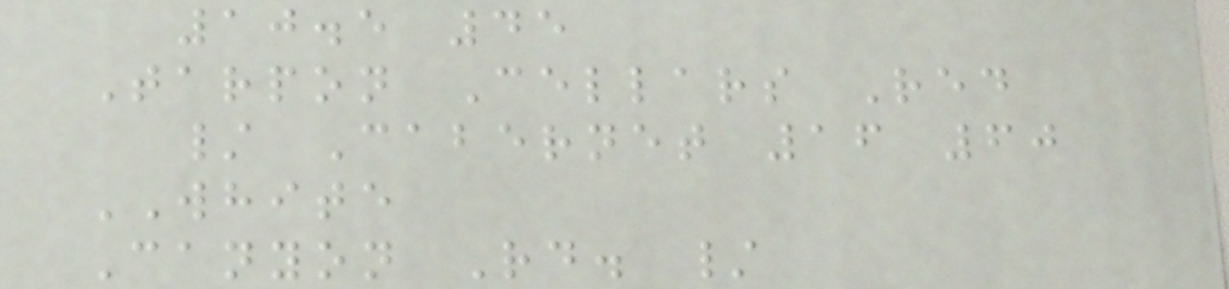10.5 45
Tarpon Cellars Red
/ Cabernet 16 60
WHITE
Canyon Rd. /
